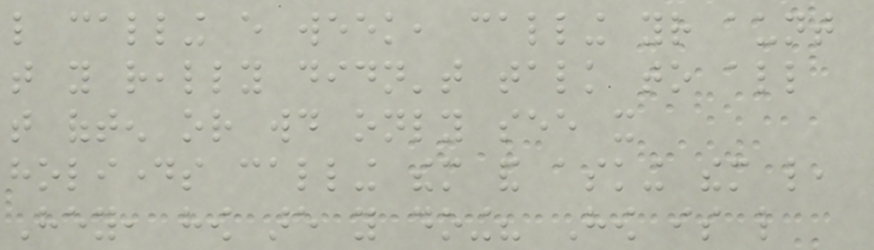like calling every week, calling your aunt
that you really didn't talk to all
that often or would only see it
holidays calling them and asking them like,
Hey, how are you doing? How is like
